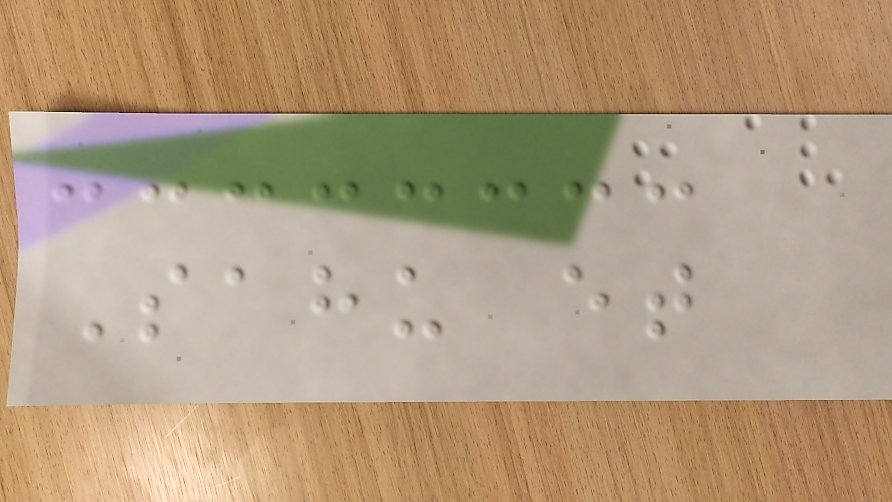Sahu et
